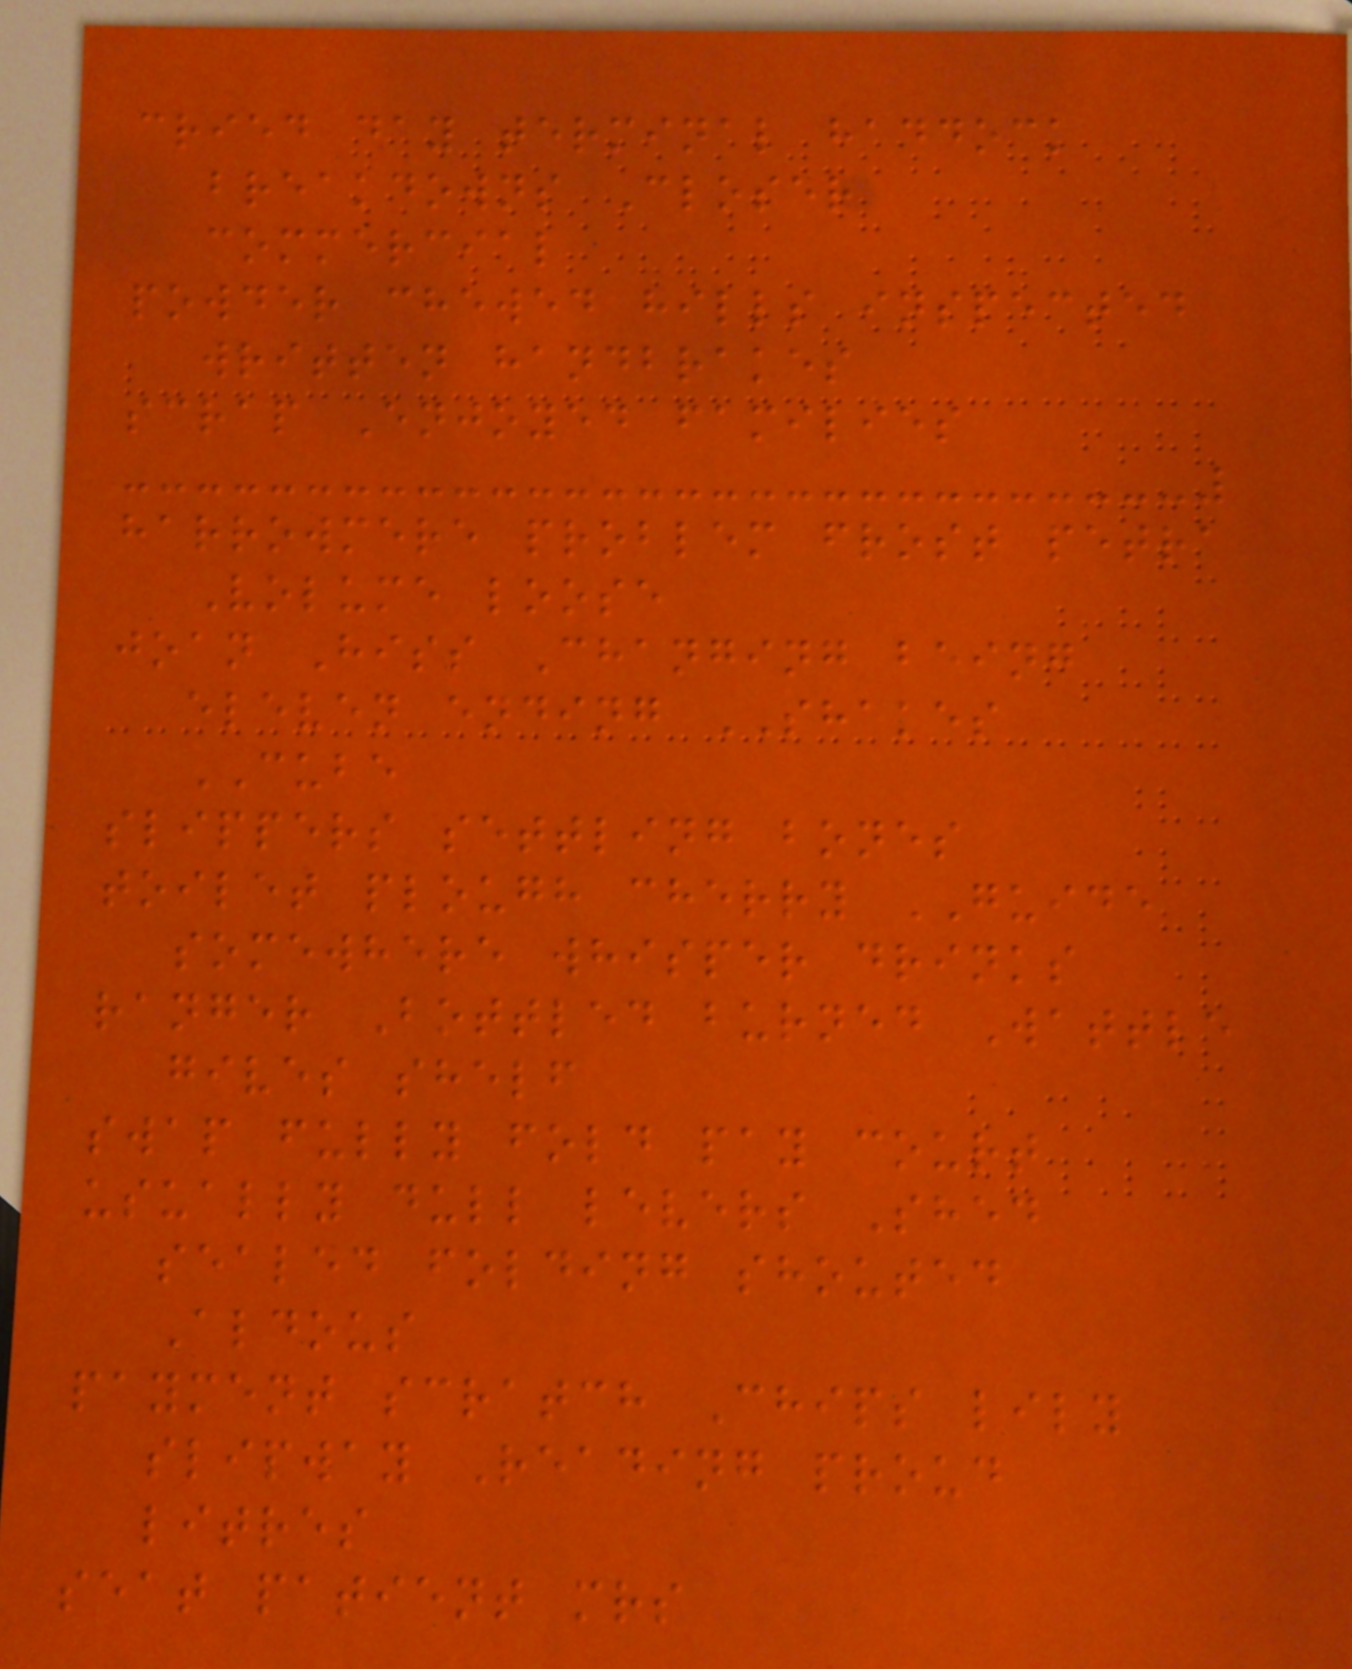cried day terminal haddock
breakdowns Closer
commercial
powder chewed hills inspected
written handbrakes
scrap Enjoyed families
harrowmere problem frost petra
Volume loose
joan Hiss Changing being
eleven ending SHAKES
CUBE
slippers settling bones
toilet plough cherry GUIDE
somewhere whisper drinks
ranger Bottled burned Wattle
gives shelf
swap fully fold pay court
usually dull levers Shed
sealed folding shouted
Aldous
payment scratch Chips lily
slipway Reading proud
litres
seat patient mrs
